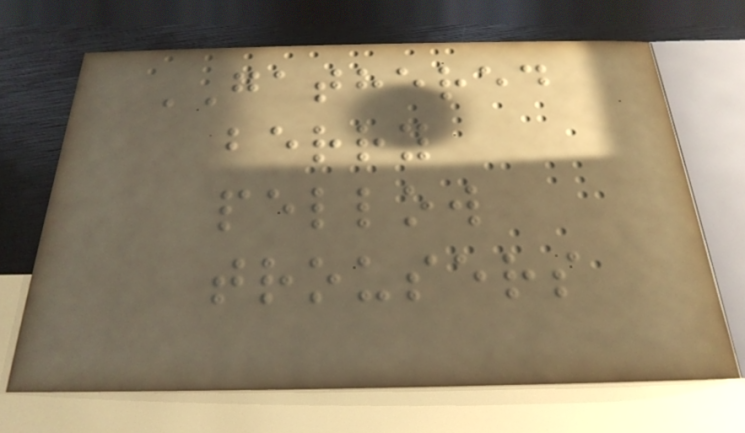GATHERED
berry
pellow
trousers
